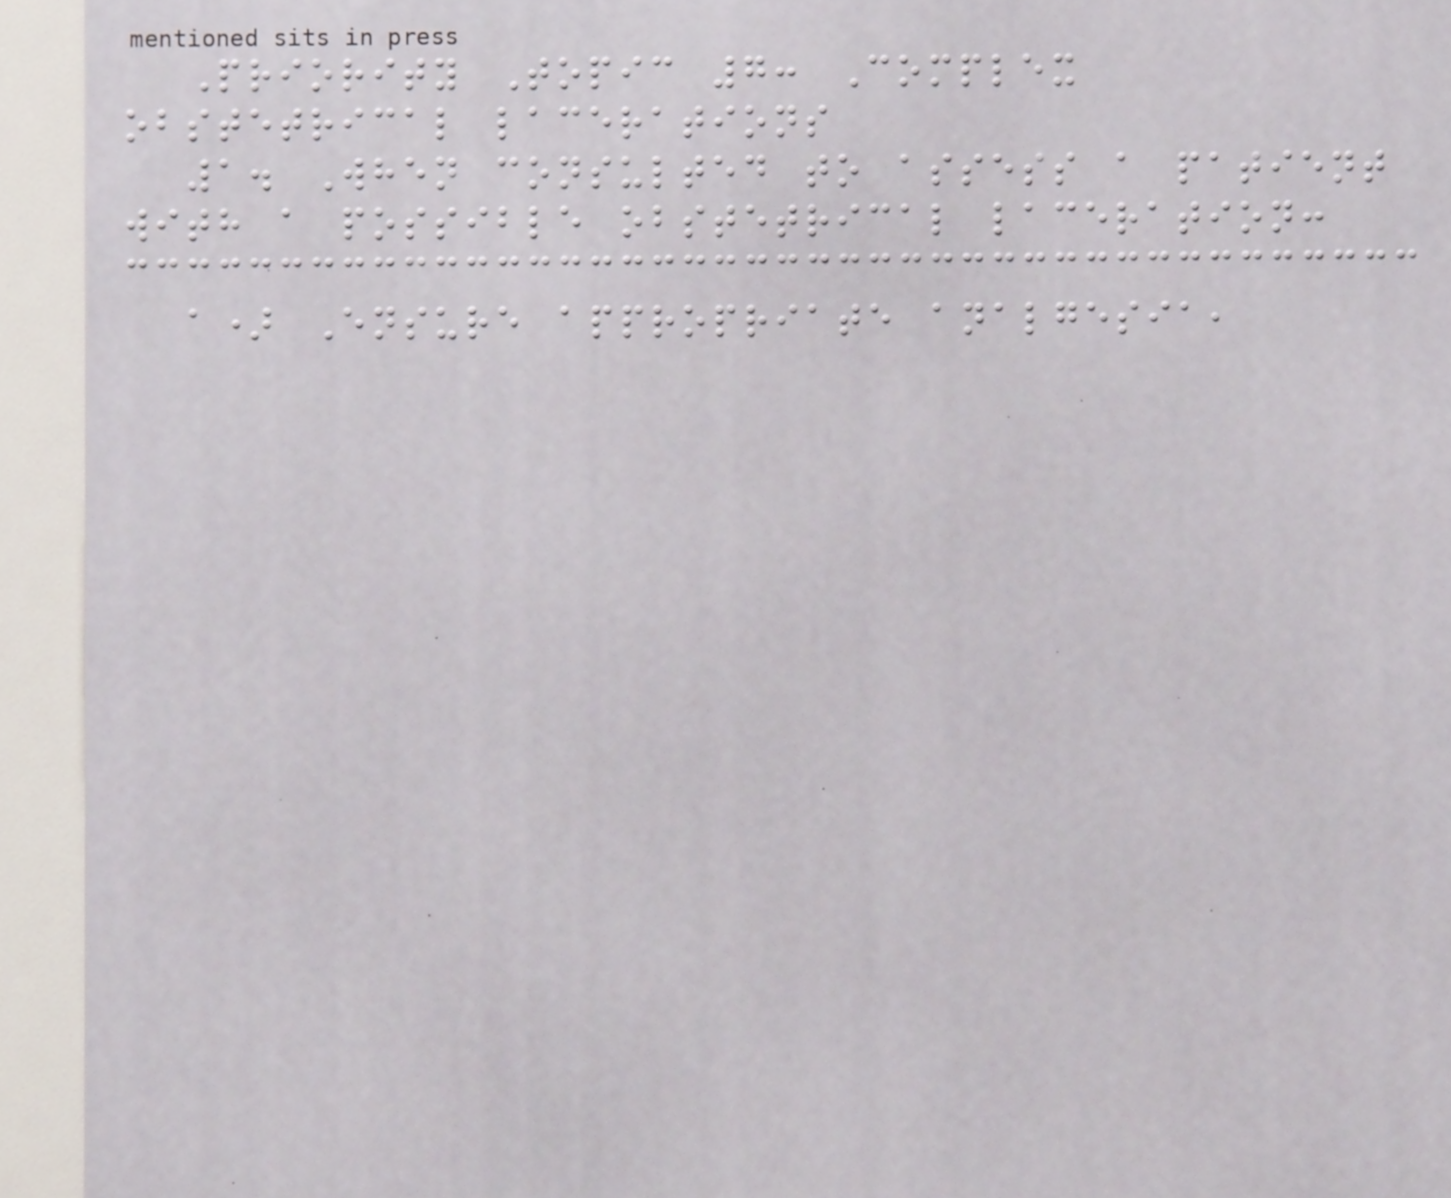Priority Topic 7: Complex
obstetrical lacerations
1. When consulted to assess a patient
with a possible obstetrical laceration:
a) Ensure appropriate analgesia,
